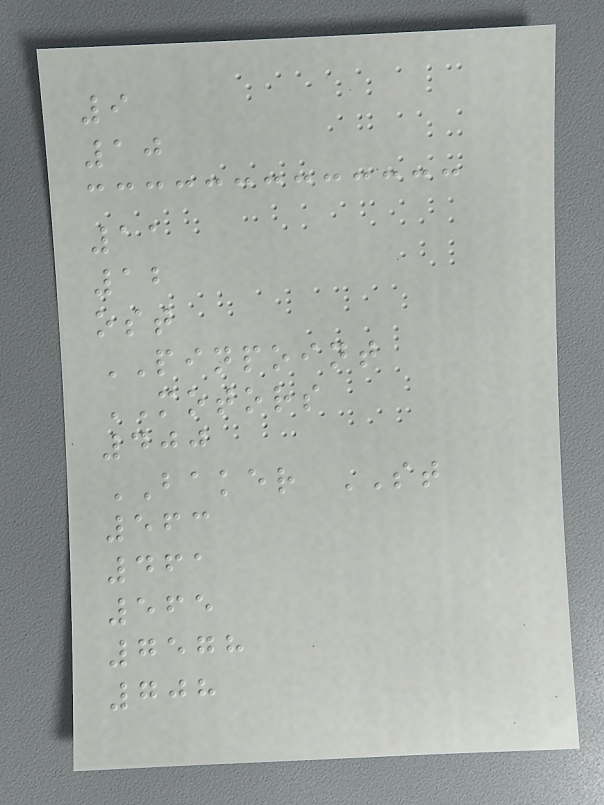9
10
11
12
ost
PINPOINT
MOTORS
400
BAKER ST
563
461
565
7578
708
